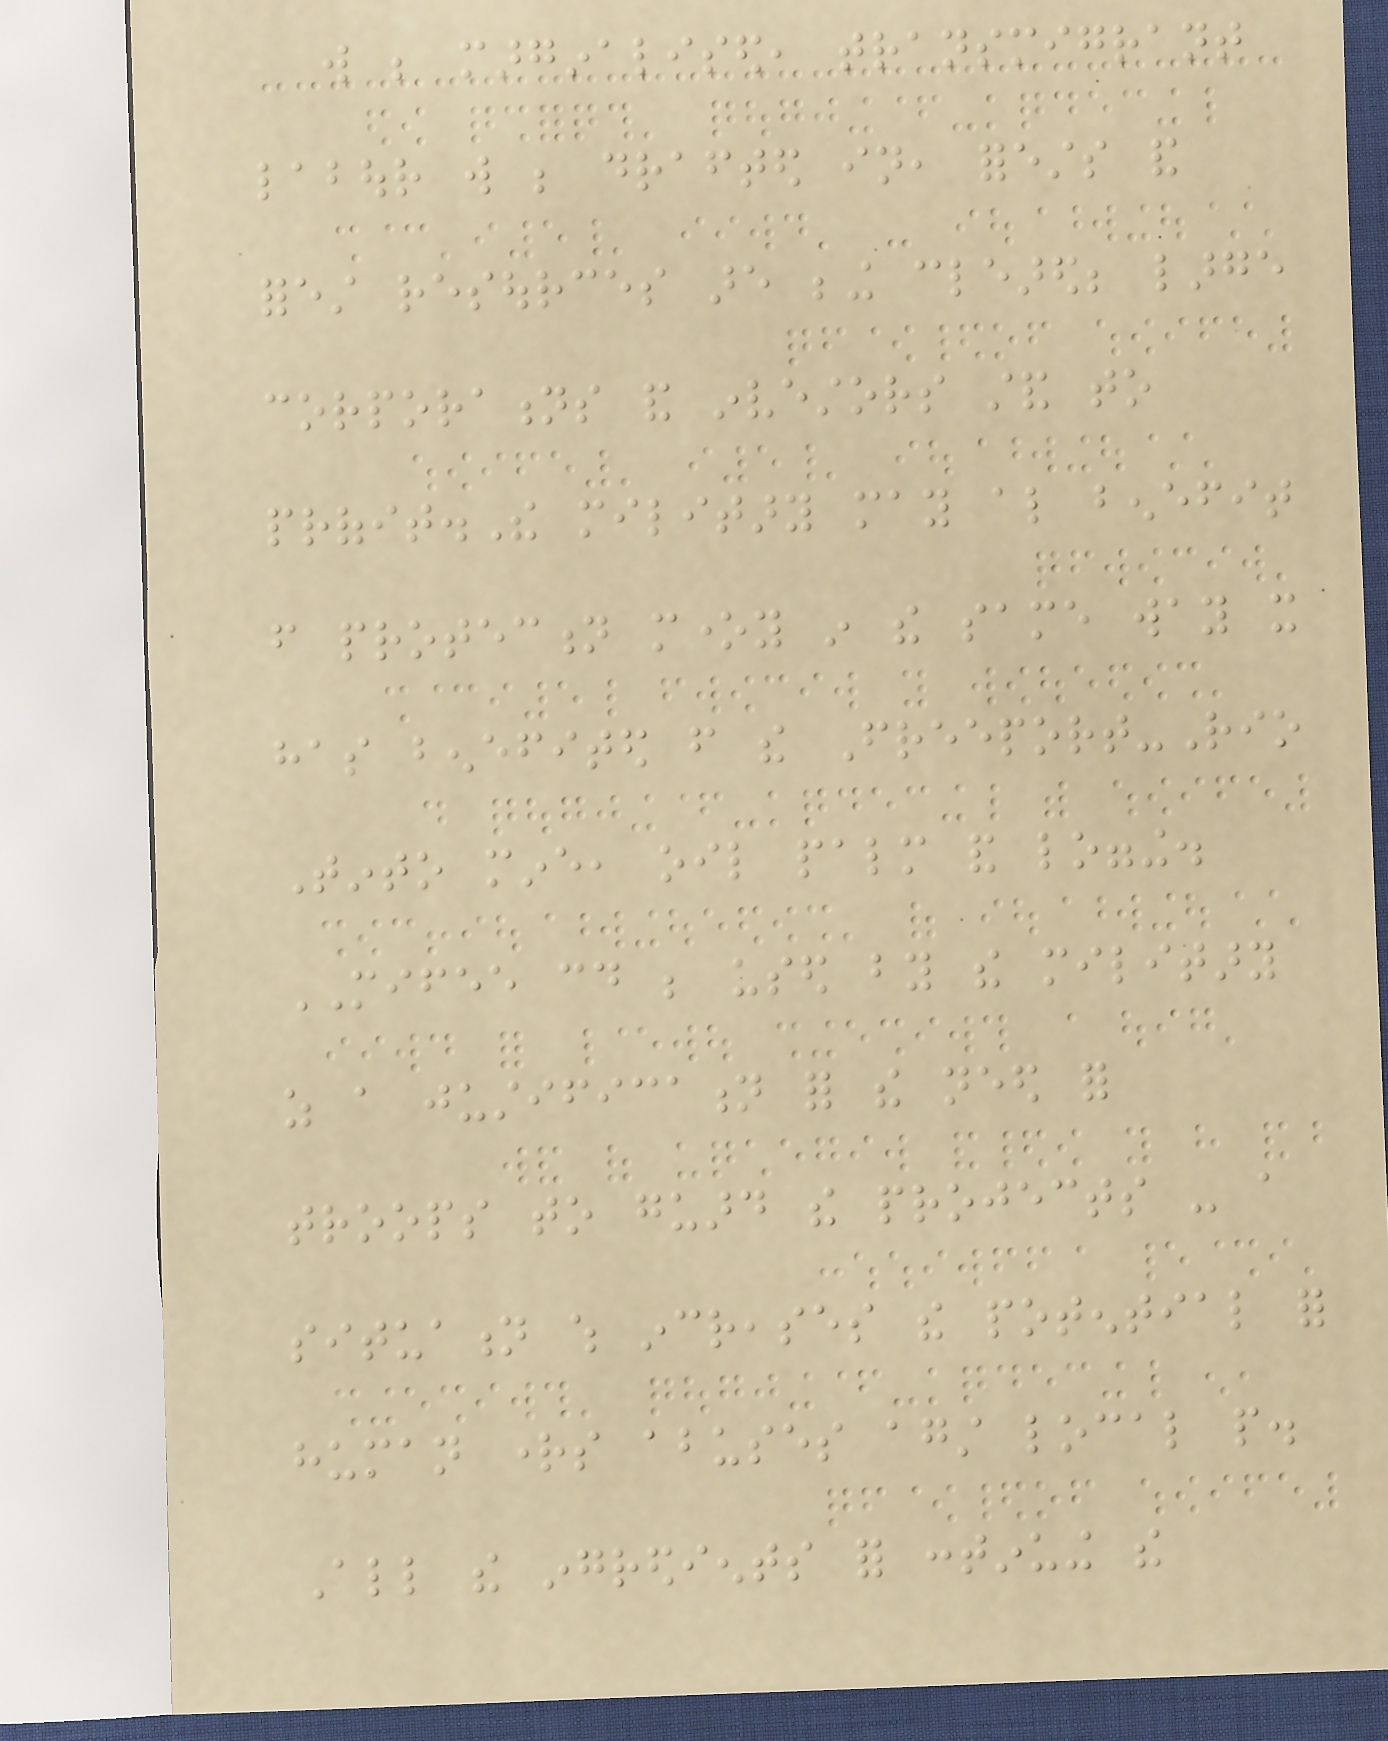will be marginalised, transmigrant
labour will be drafted in, forests and
forest resources are being cleared; large
corporations and investors stand to
profit.The military may also benefit
from protection money in the same way it
has benefited from the Freeport-Rio
Tinto mine, oil palm and logging.
MIFEE could be used by the military
as a justification for the need for
troops to guard the projects - a
situation which increases the potential for
human rights abuses against local people.
All the ingredients for continuing the
